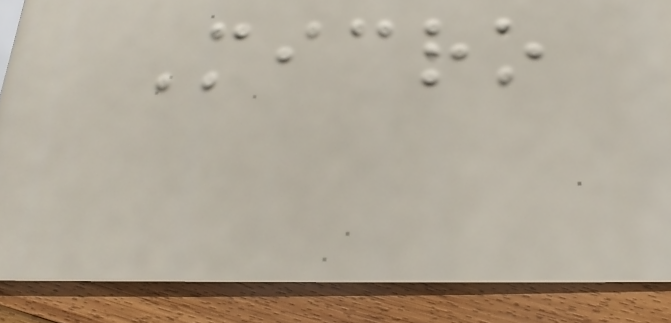Micro
